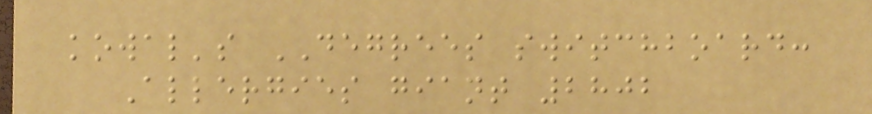kowal's DEGREES switchboard:
Allergies giant 2802
